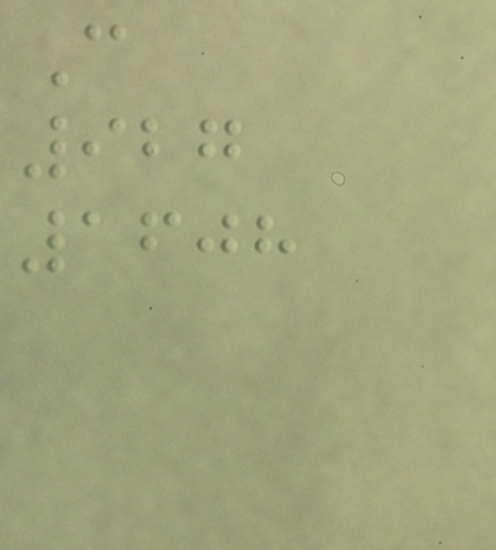Can
927
1608
